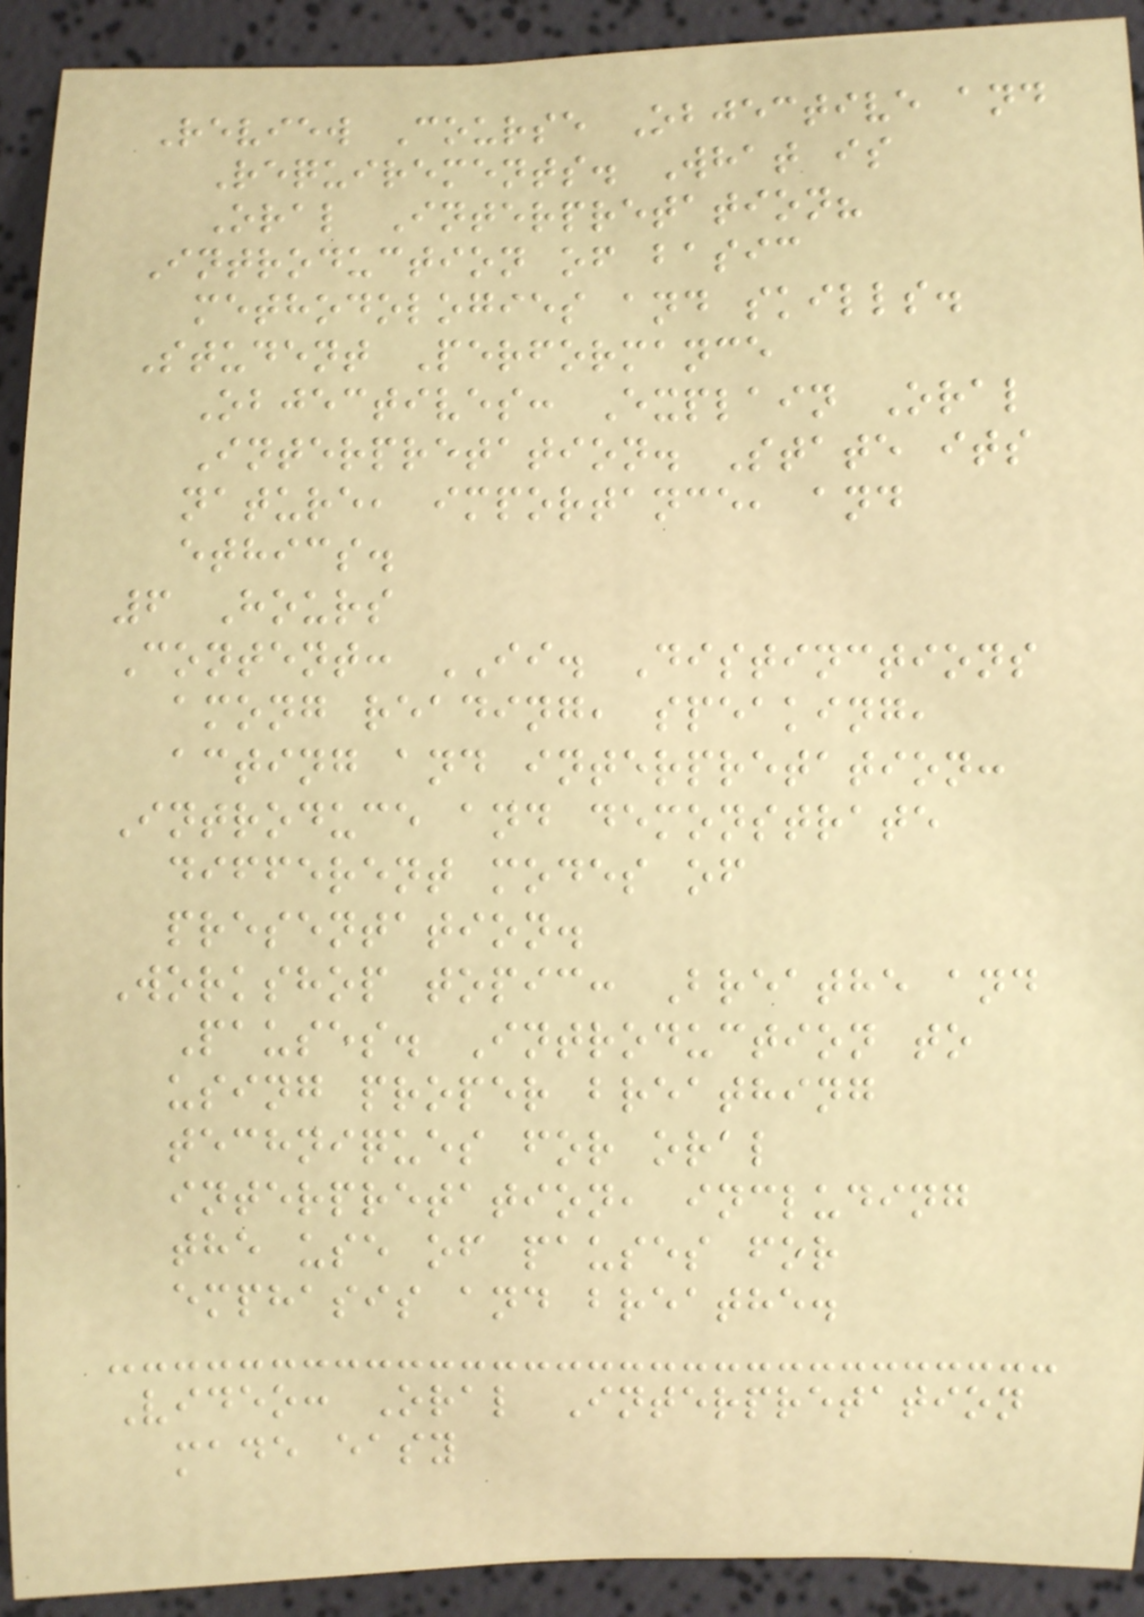Review Course Objective and
Requirements. What is
Oral Interpretation?
Introduction of basic
methodologies and skills.
Student Performance
Objectives: Explain Oral
Interpretation. State its
nature, importance, and
ethics.
6 Hours
Content: II. Distinctions
among reading, speaking,
acting and interpretation:
Introduce and demonstrate
different modes of
presentation.
Workshop topic: Breathe and
Pauses. Introduction to
using proper breathing
techniques for oral
interpretation, including
the use of pauses for
emphasis and breathe.
Video: Oral Interpretation
made easy
